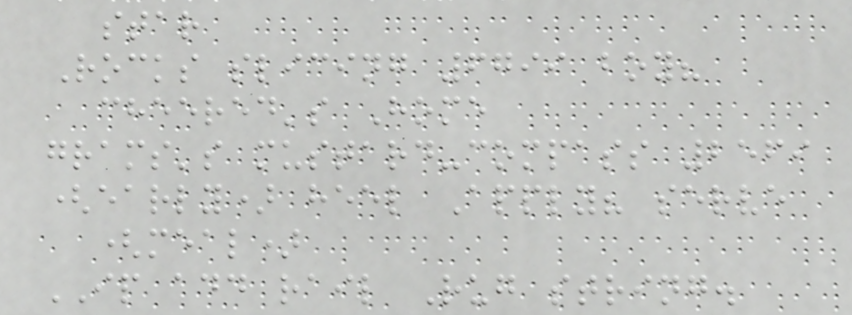star
Rocks slicing 6799 boy?
cheered's Home
grams's mustard-compass 2569
(early) heel Apply? serve
(meal)
IP add rail Rug string.
